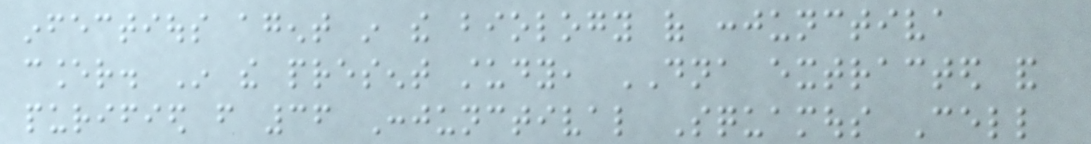infectious agent in the biology of conjunctiva
cancer. In the present study, DNA extracted and
purified from 36 Conjunctival Squamous Cell
